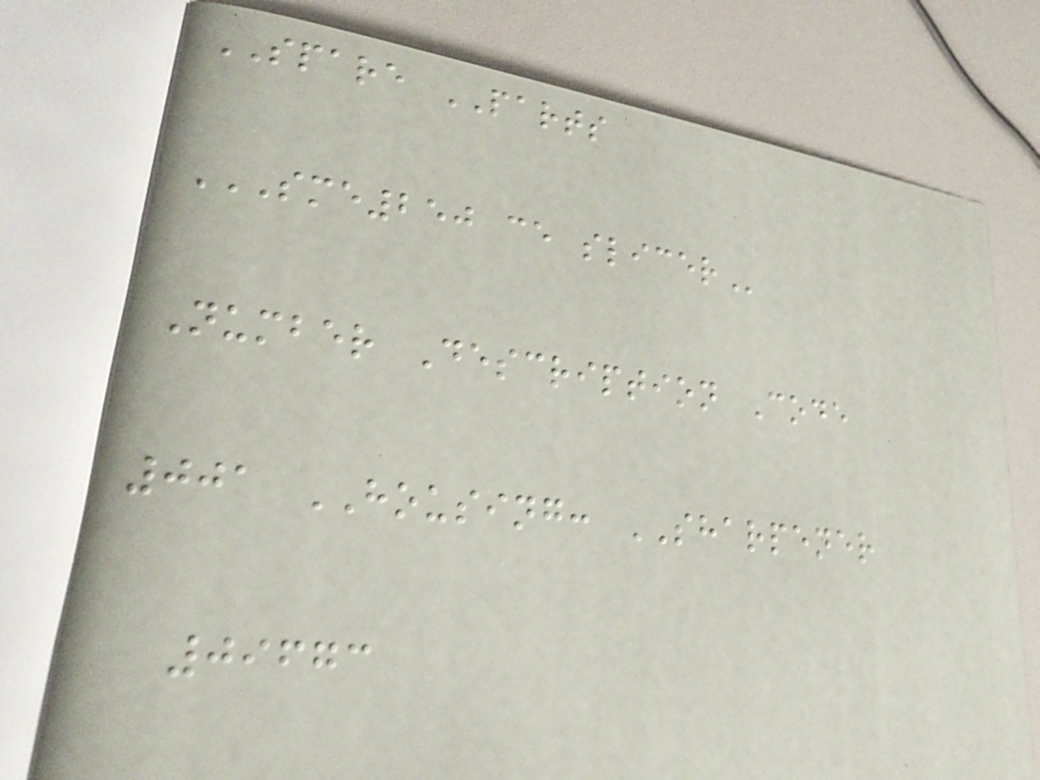SPARE PARTS
SME250 CE SLICER
Number Description Code
001 HOUSING: SHARPENER
09673
